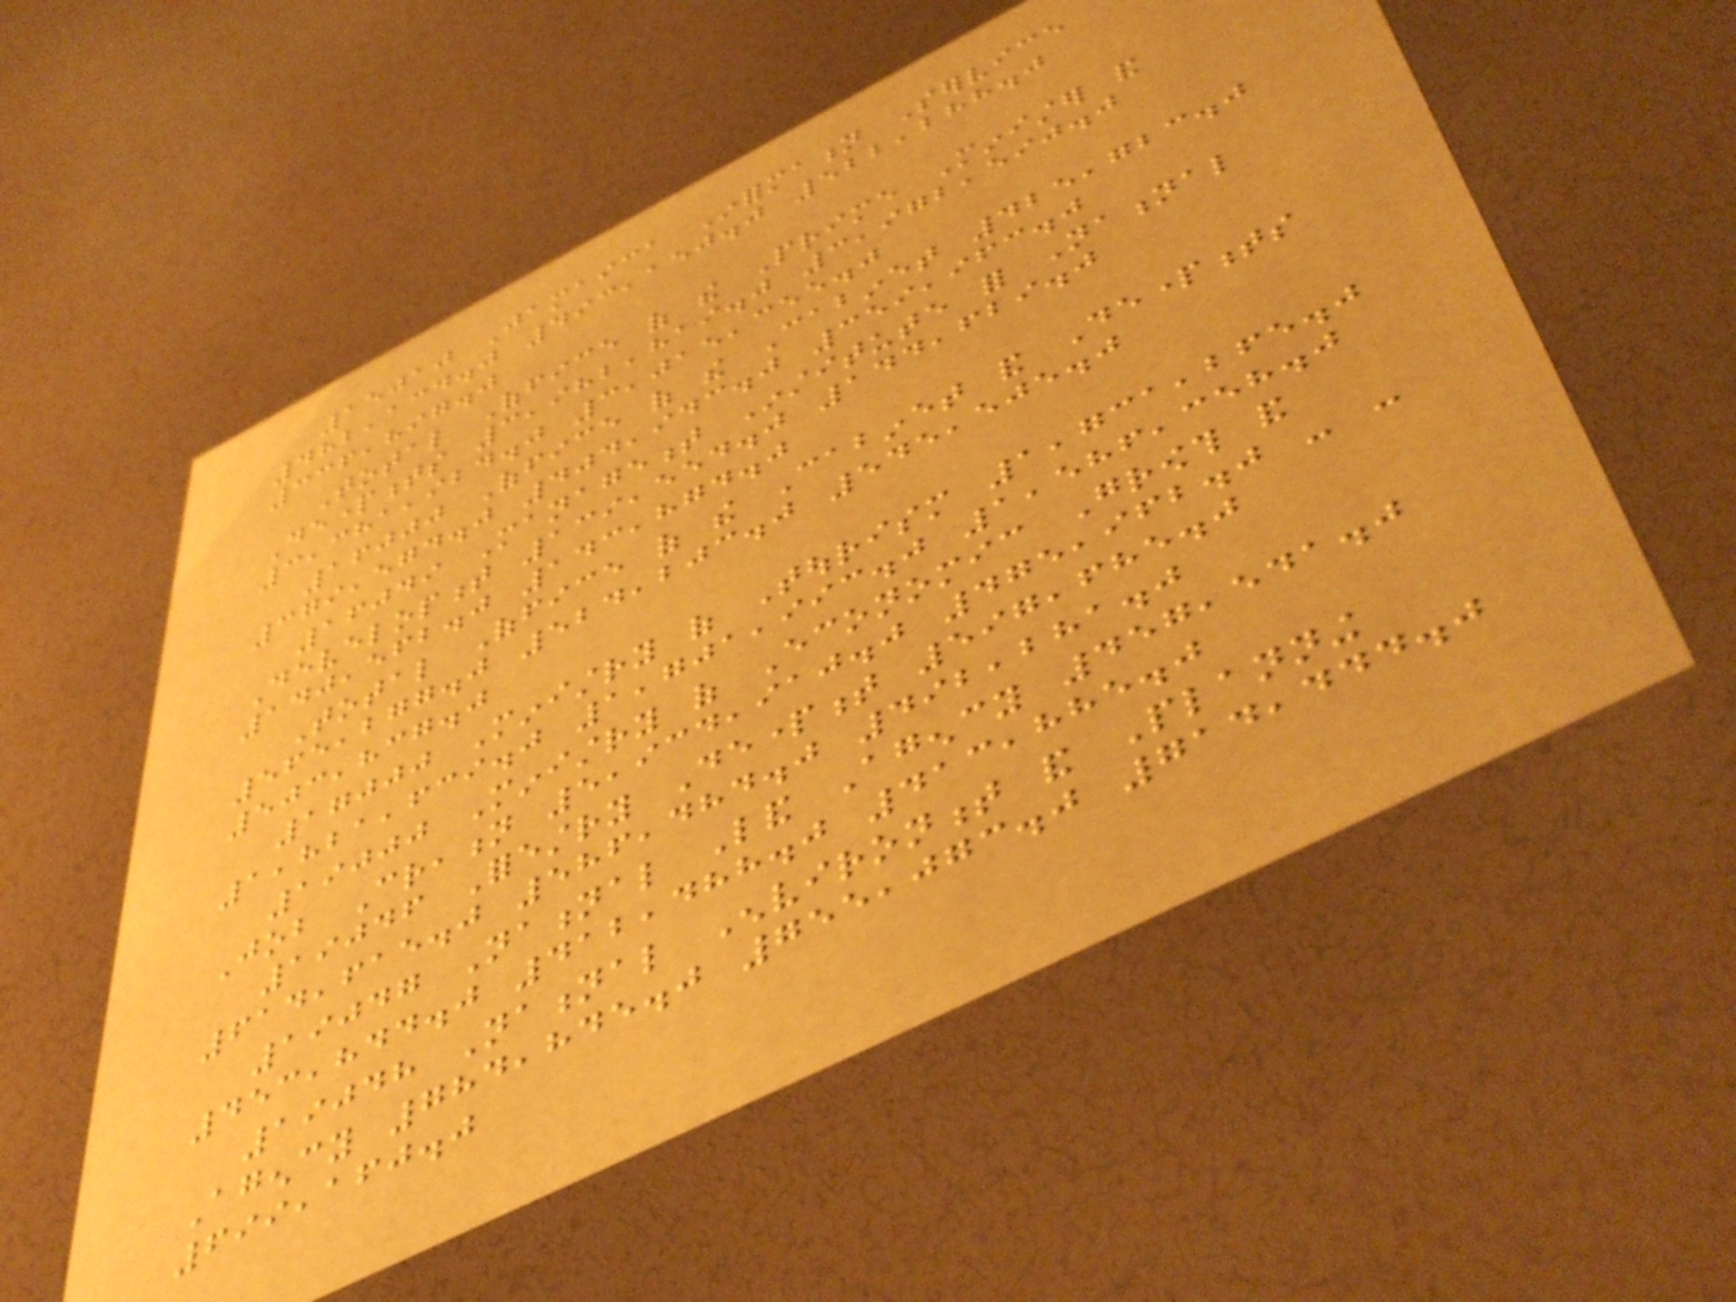15010 Jamaica Information Service
482,134.0 493,150.0 522,288.0
336,897.0
Total Office of the Prime Minister and
Departments 3,982,819.0 3,972,590.0
3,381,924.0 3,015,355.0
16000 Office of the Cabinet 425,723.0
379,574.0 404,943.0 359,963.0
16049 Management Institute for National
Development 139,554.0 144,629.0
140,562.0 143,874.0
Total Office of the Cabinet and Departments
565,277.0 524,203.0 545,505.0
503,837.0
17000 Ministry of Tourism 1,731,265.0
1,821,639.0 1,701,993.0 1,586,358.0
19000 Ministry of Economic Growth and
Job Creation 5,934,910.0 475,962.0 - -
19046 Forestry Department 597,685.0
614,615.0 586,484.0 492,281.0
19047 National Land Agency 457,541.0
453,844.0 412,488.0 413,885.0
19048 National Environment and Planning
Agency 784,845.0 755,073.0 714,444.0
699,160.0
